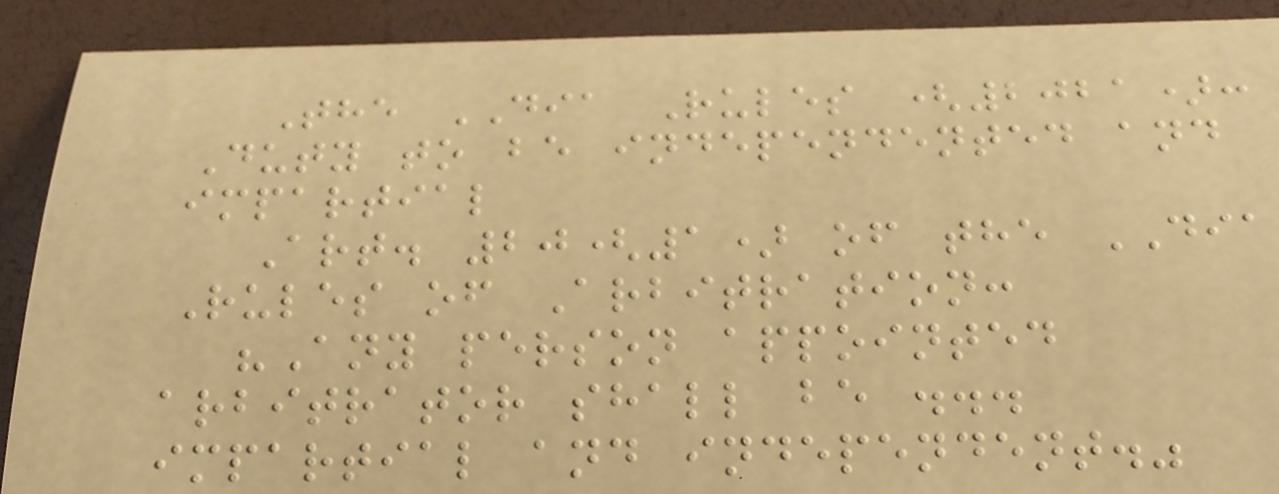The DIA Rules (2021):
Duty to be independented and
impartial
Art. 20(1) of the DIA
Rules of Arbitration:
"Any person appointed
arbitrator shall be ...
impartial and independent."
